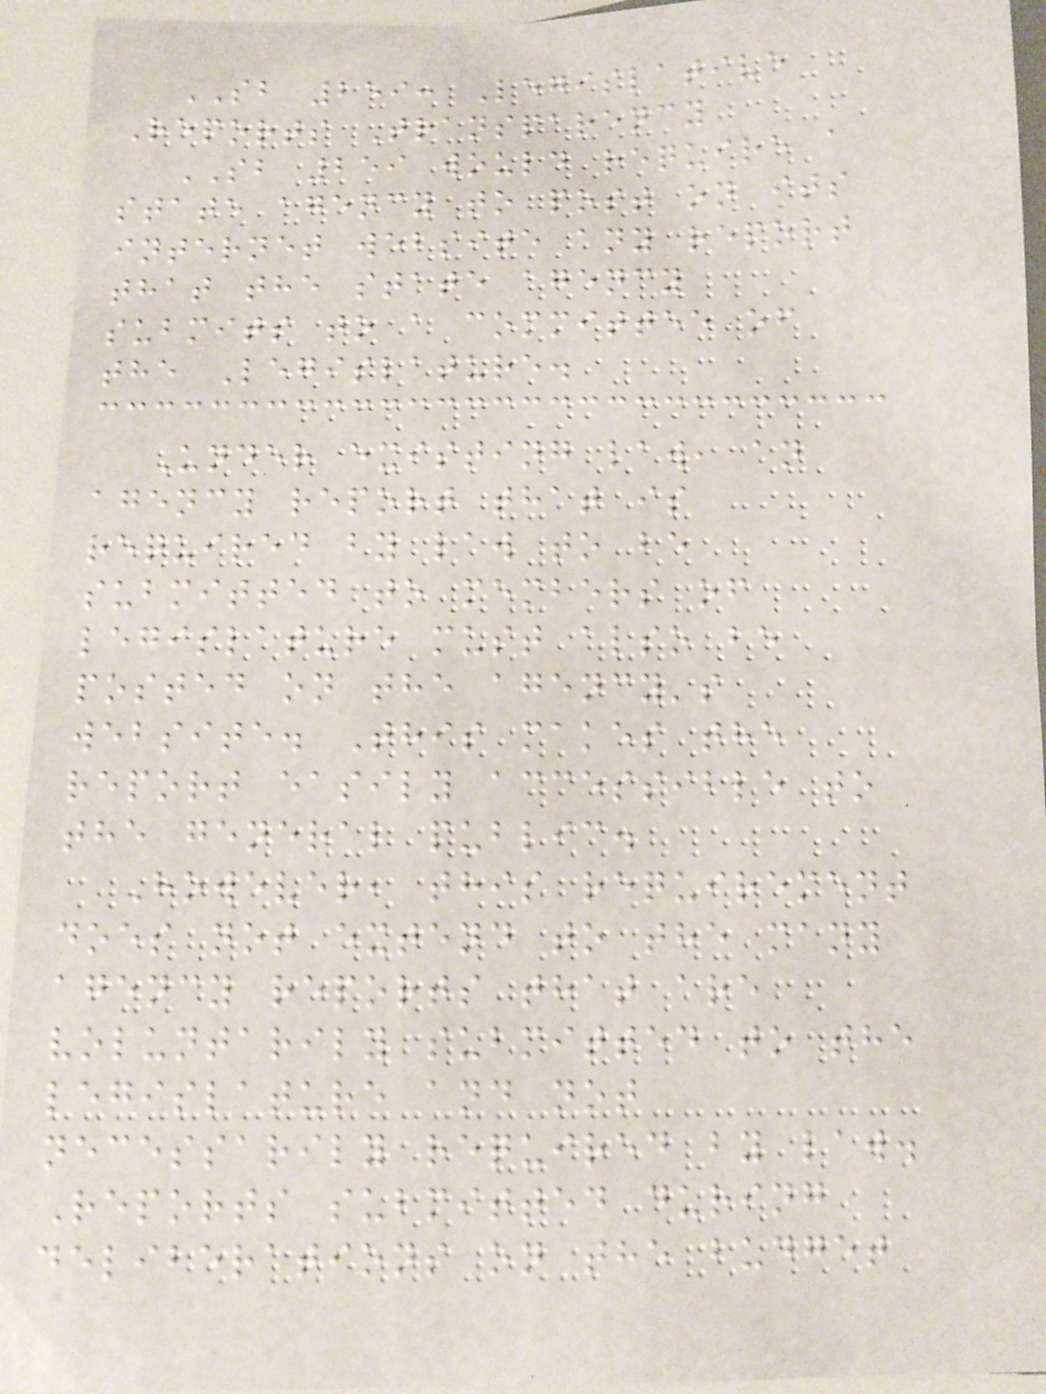SB 259: Legislative
Reports Transparency
SB 259 would require a
state agency to post on its
internet website any report
that the state agency
submits to a committee of
the Legislature.
Under existing law, an
agency report that is
required by law to be
submitted to members of
legislature must also be
posted on the agency's
website. This makes the
report easily accessible to
the general public.
However, this requirement
does not extend to the many
agency reports that are
voluntarily submitted to the
legislature and not
necessarily required by law.
Reports submitted during
deliberations on the budget
